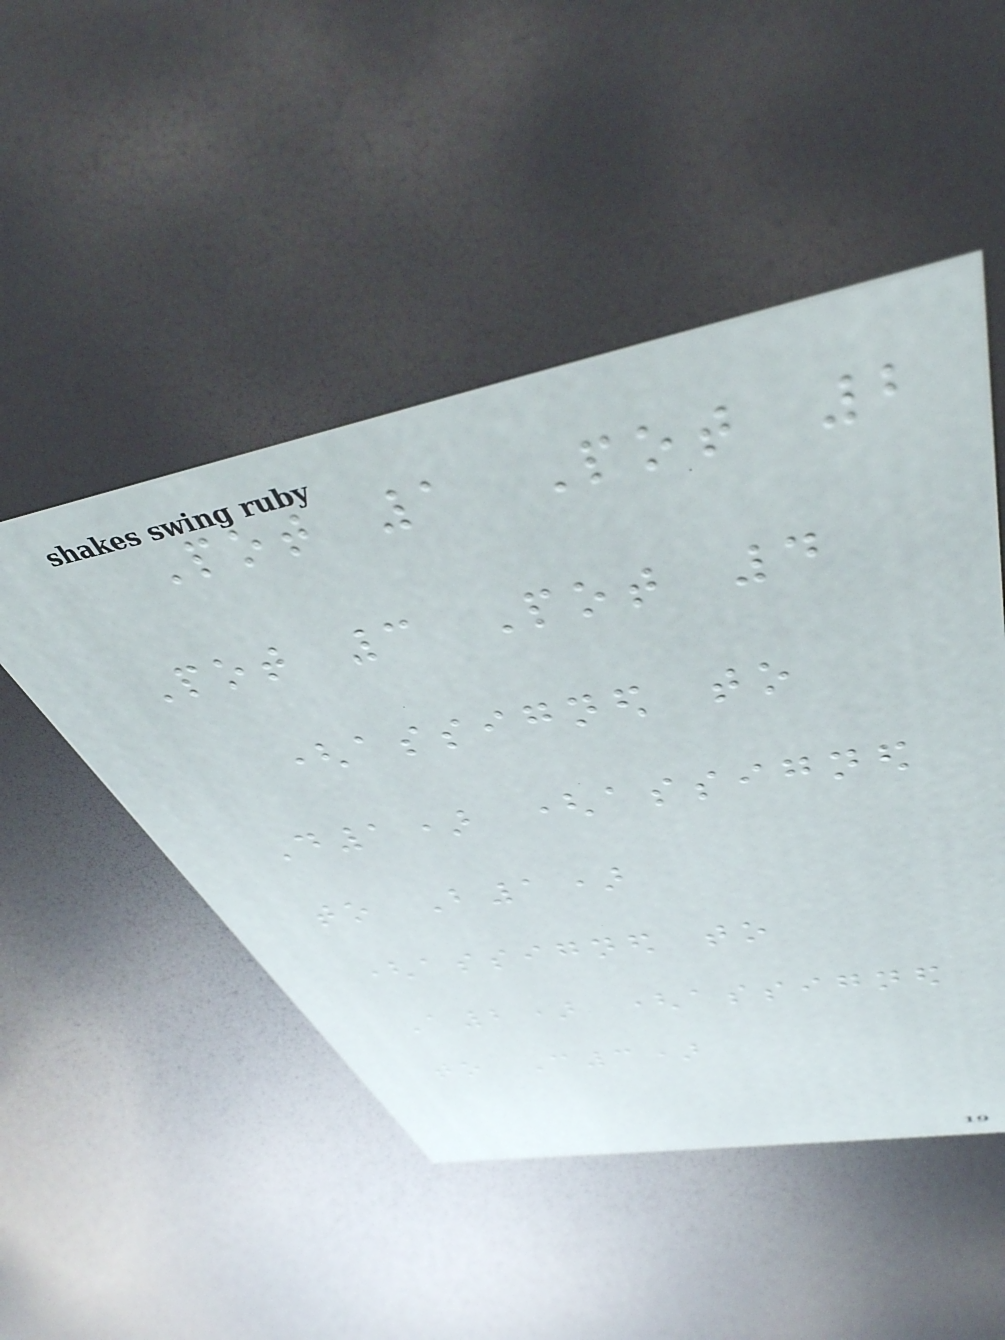Pot 1 Pot 2
Pot 3 Pot 4
(assigned to
D1) (assigned
to B1)
(assigned to
A2) (assigned
to C3)
